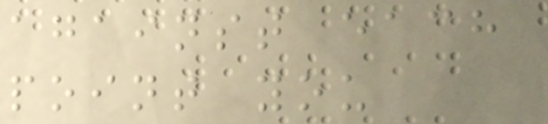against each
point you
